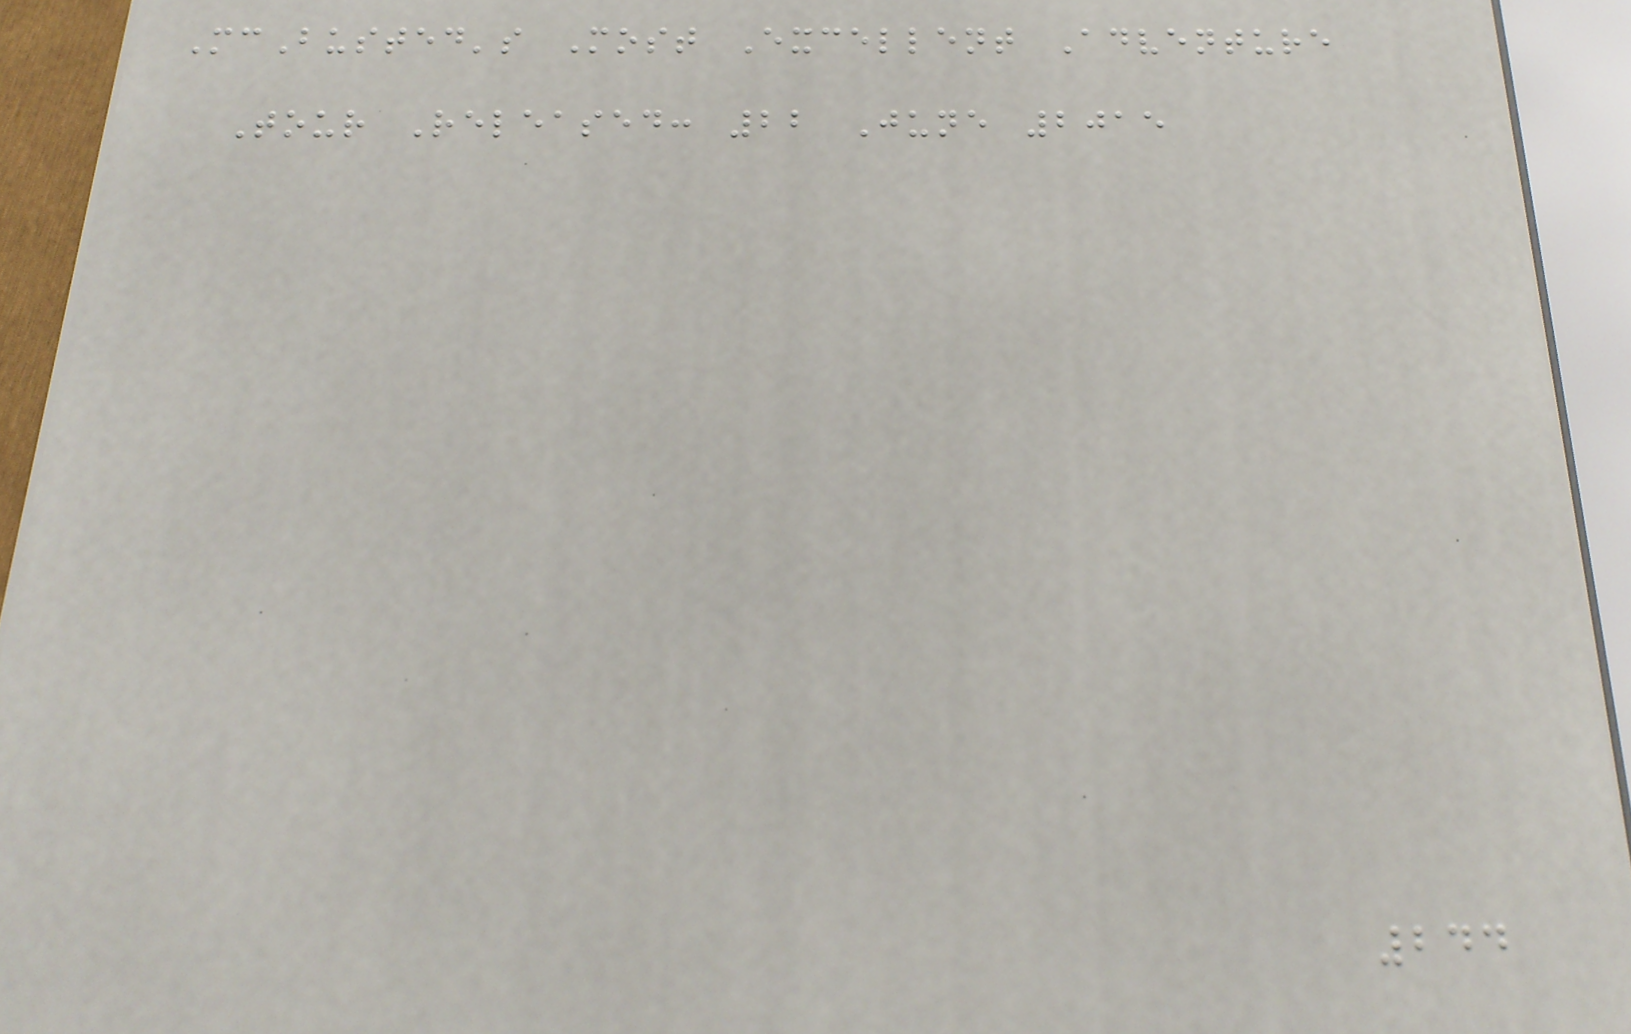McBusted's Most Excellent Adventure
Tour Released: 22 June 2015
244
